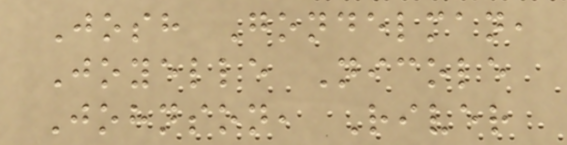Josh Gondelman,
Joyelle Nicole
Johnson, River
